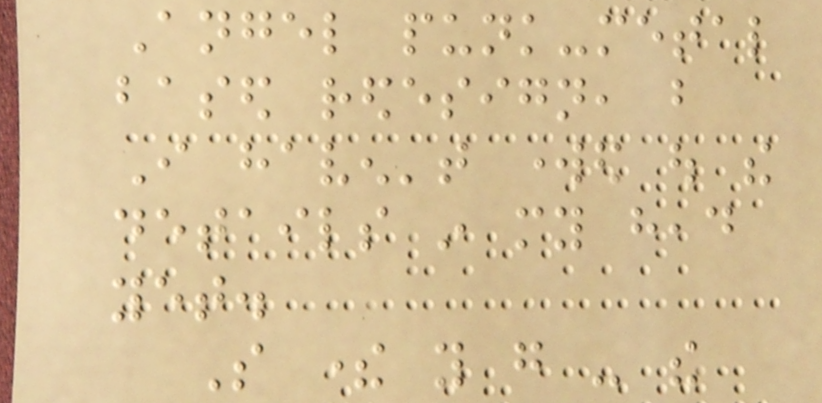Angel punk-metal
based redesign, but
I haven't worked out the
details in my head
yet.
So there you go - the
